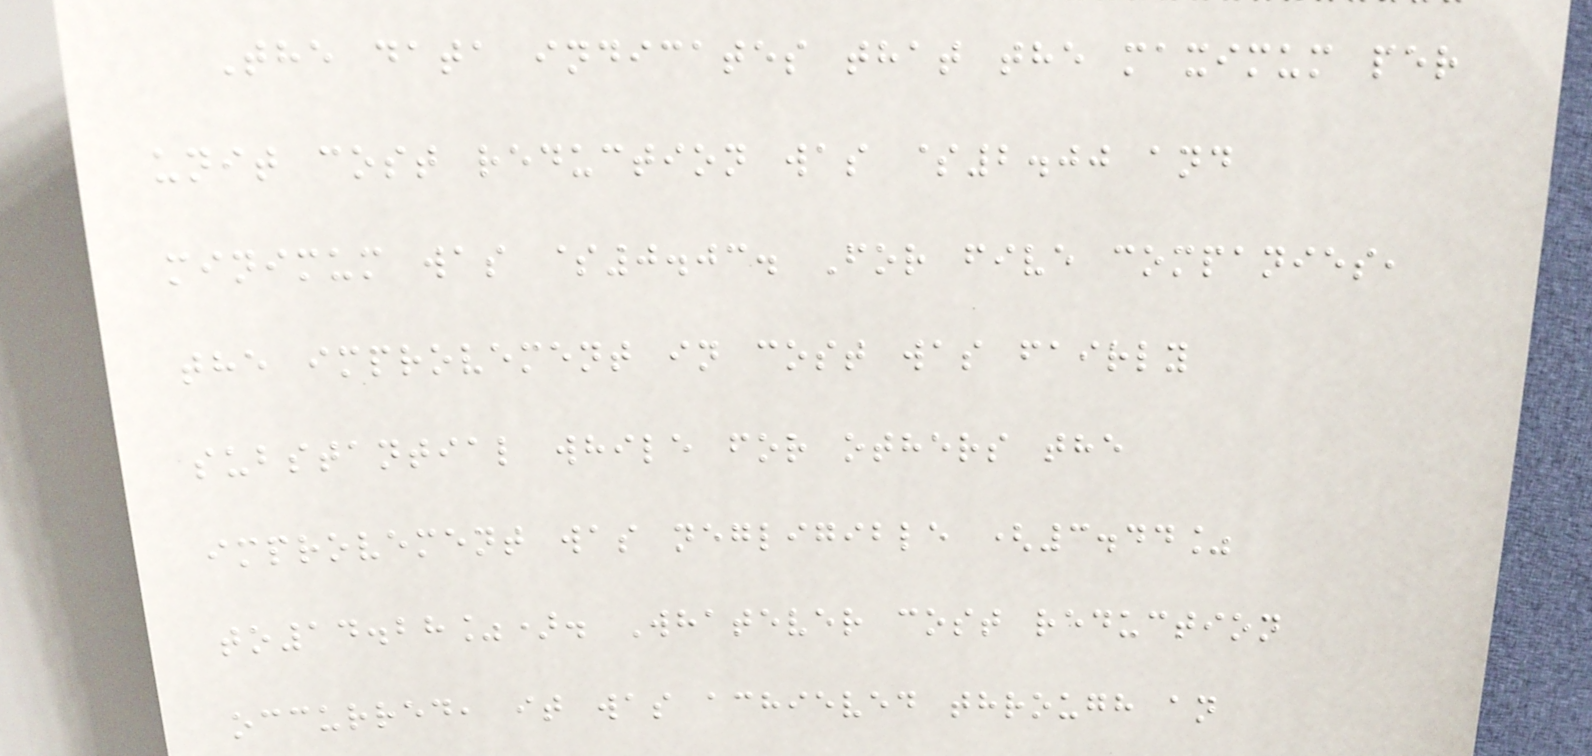The data indicates that the maximum per
unit cost reduction was $2.00 and
minimum was $0.03. For five companies,
the improvement in cost was fairly
substantial while for others the
improvement was negligible (3.44%
to14.28%). Whatever cost reduction
occurred, it was achieved through an
